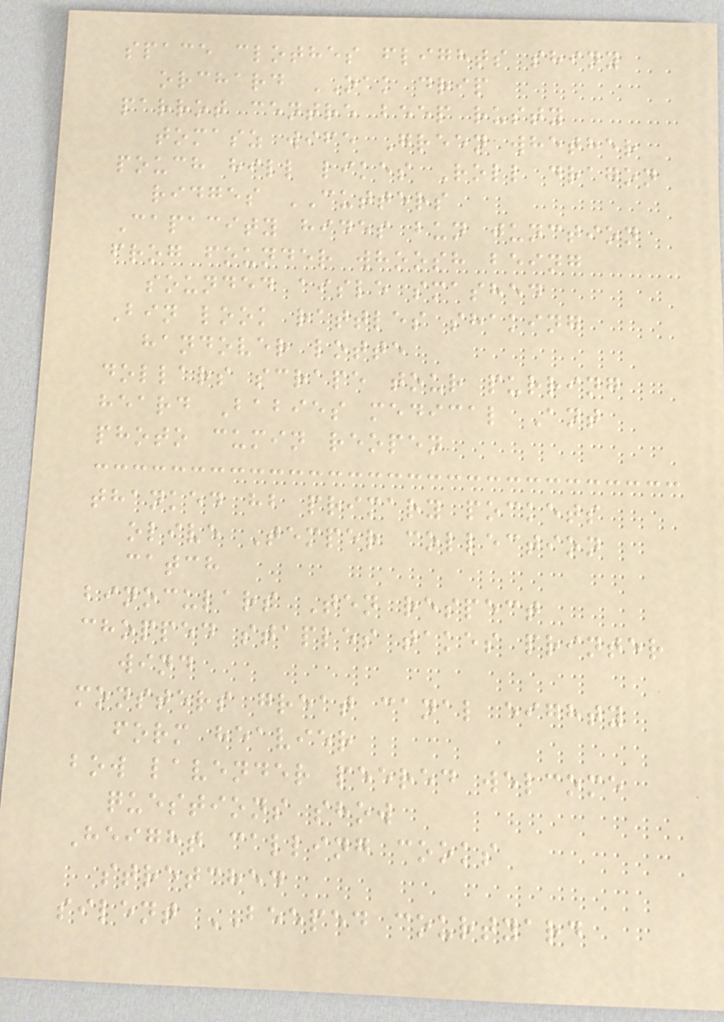space clothes flights shiny
orchard OAK drip
parrot centre beep rusty
tomasz wife Green whether
pouch hill likes Roll dragon
ridges CUTTERS
Capacity hides bun junction
frog founder whoosh being
sounded aisle smashed
Bin look rattles shaking
handover lotte
dollars scrape tour purring
heard Babies medical Ant
photo cumin reopen
thanked hb primary pockets
olive Temper collection
catch
binoculars Ten respect
chopped staples takes printer
wind
monsters great canal eighty
form heavier
bow lavender peered welcome
questions show
Height calling cooks
stretched
silent BEEPED courtyard
